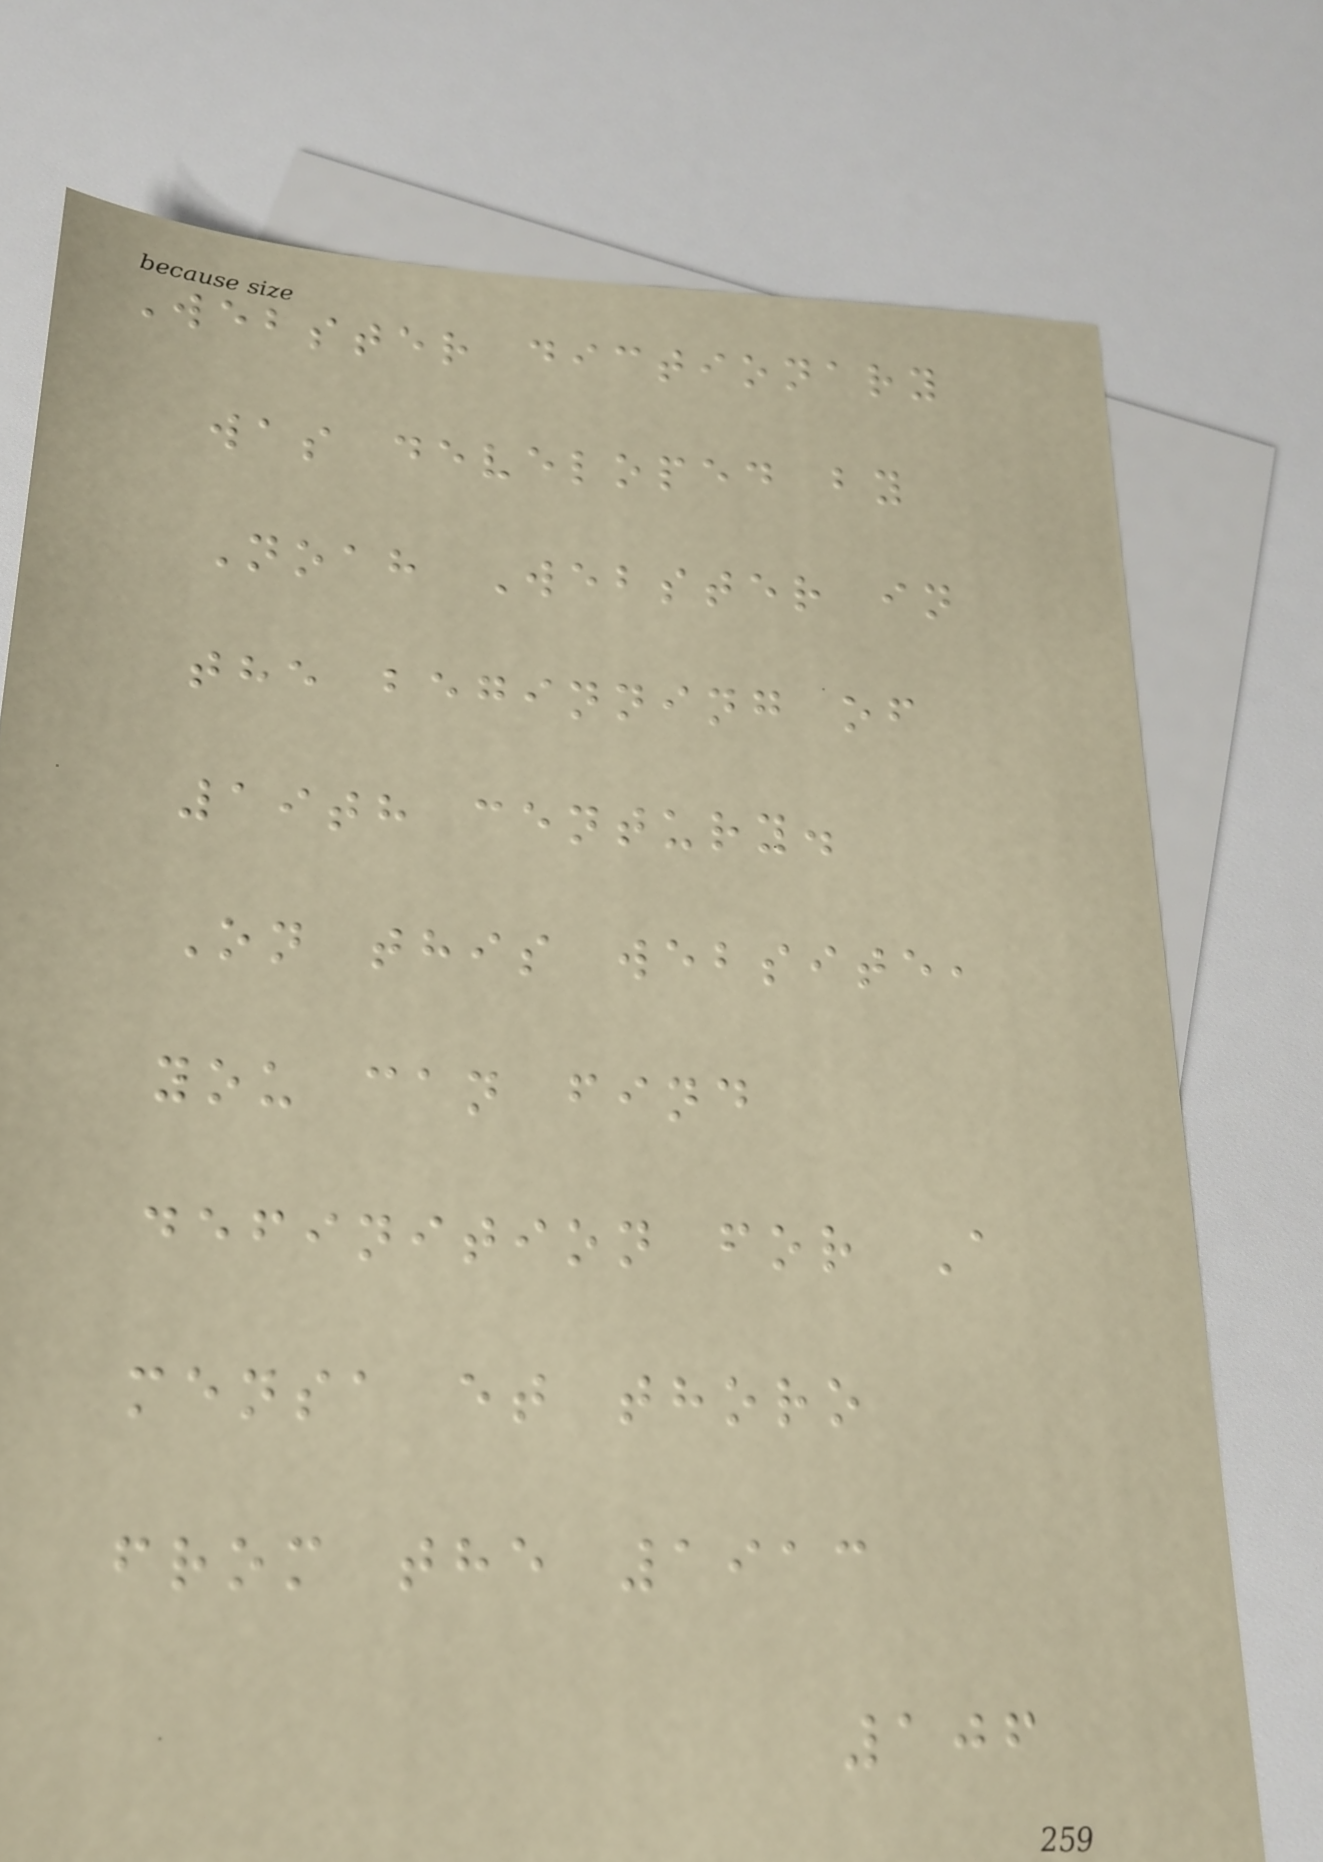Webster dictionary
was developed by
Noah Webster in
the beginning of
19th century.
On this website,
you can find
definition for A
mensa et thoro
from the 1913
106
